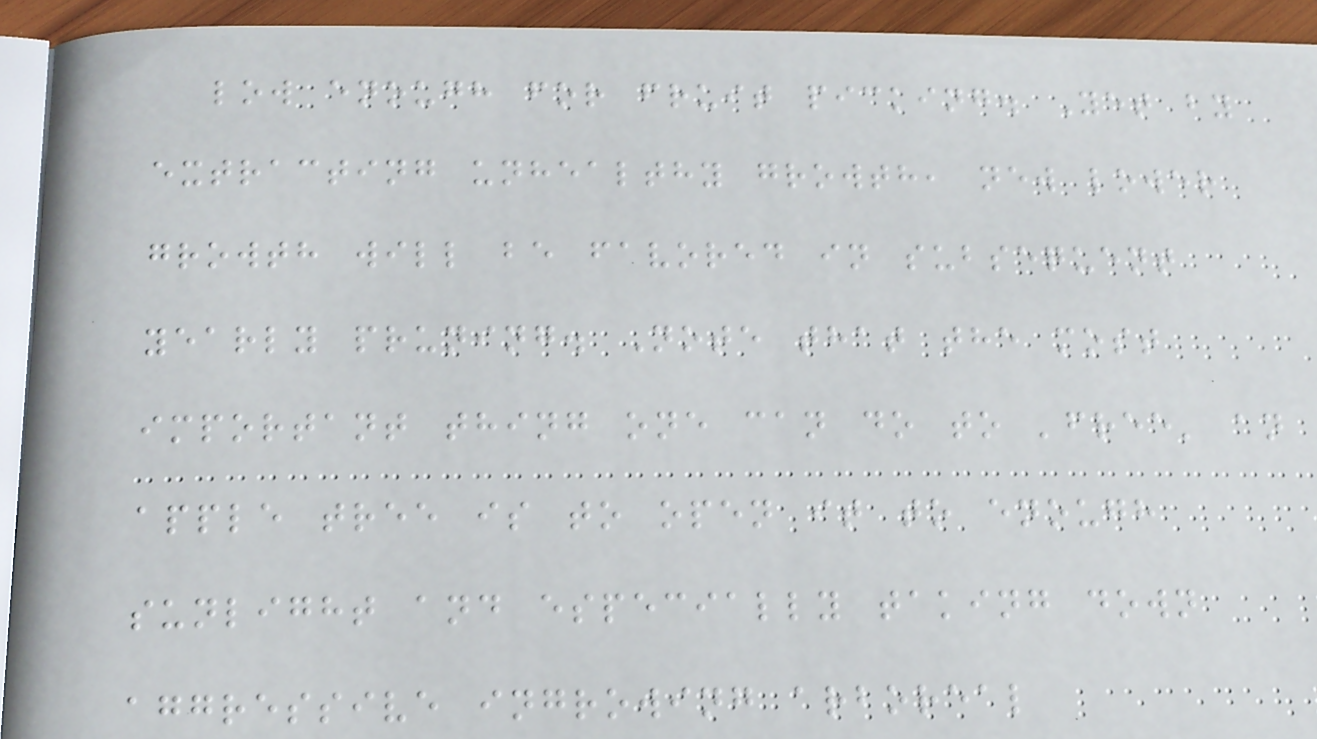low enough for fruit picking. Yet by
extracting unhealthy growth, new lower
growth will be favored in subsequent
yearly pruning. Note that the most
important thing one can do to 'free' an
apple tree is to open it to enough
sunlight and especially taking down
aggressive ingrowing arboreal
